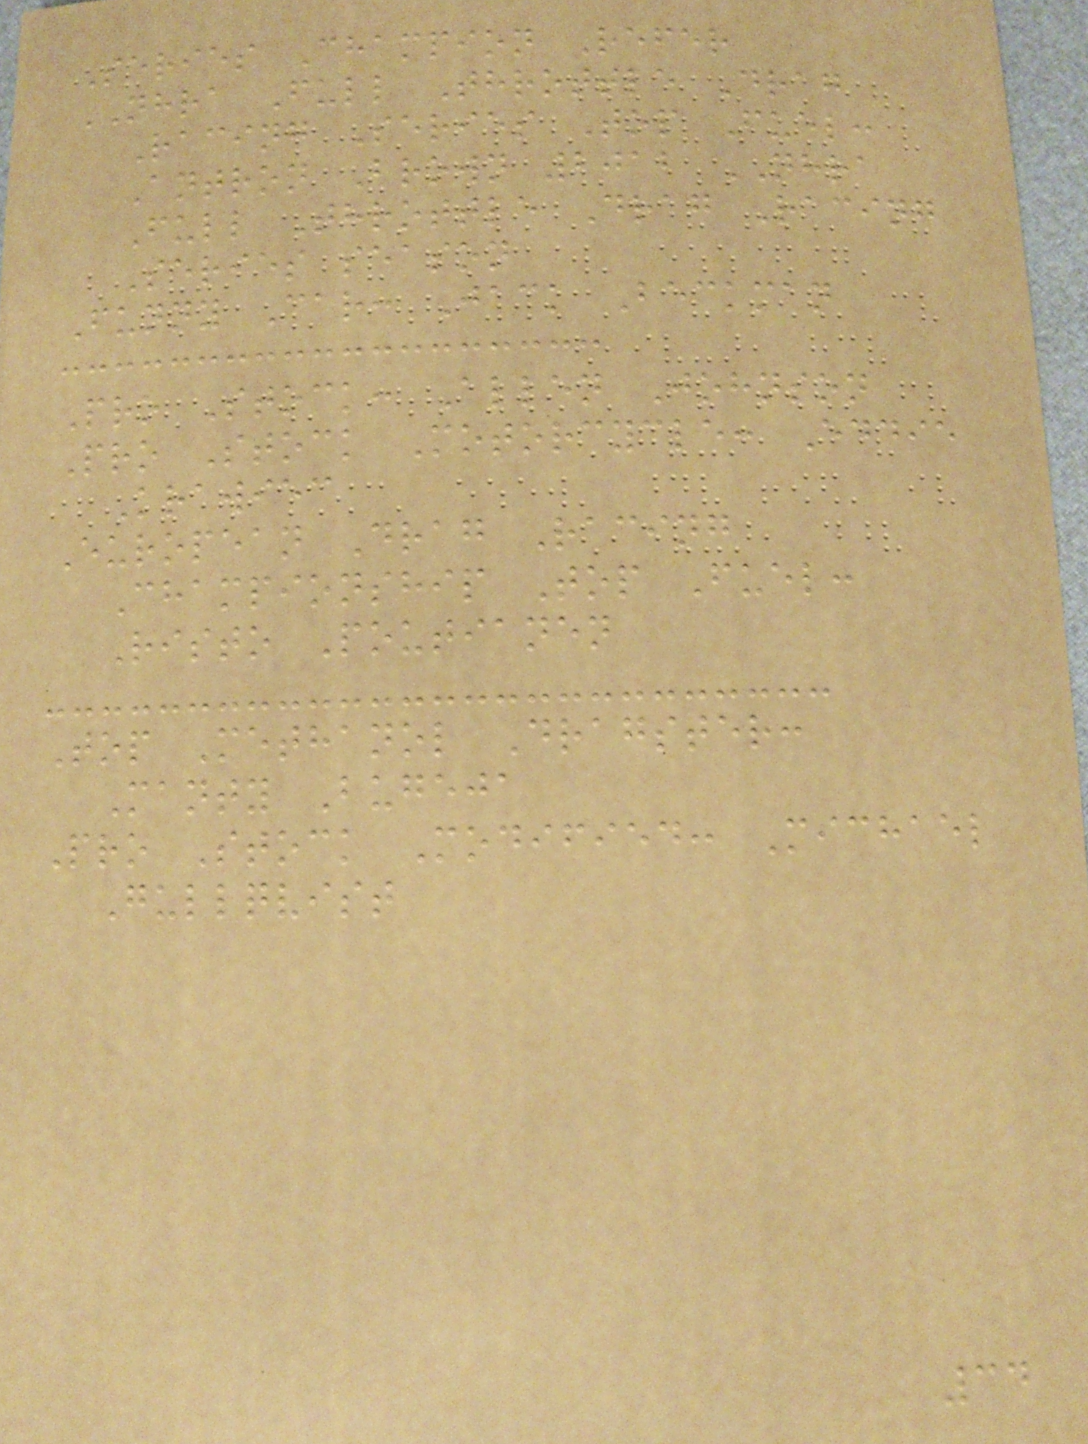Series Champion Refer
NHRA Full Throttle Drag
Racing Series Top Fuel:
Antron Brown 2012 NHRA
Full Throttle Drag Racing
Series season
Funny Car: Jack Beckman
Pro Stock: Allen Johnson
Pro Stock Motorcycle: Eddie
Krawiec
European Drag Racing
Championship Top Fuel:
Risto Poutianen
Top Methanol Dragster:
Manty Bugeja
Pro Stock Modified: Michael
Gullqvist
34
